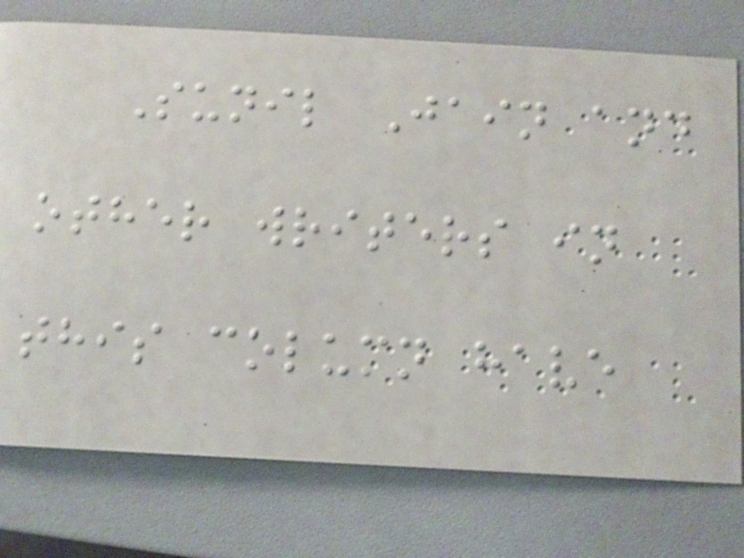Sunil Jain and
other writers in
this column have
